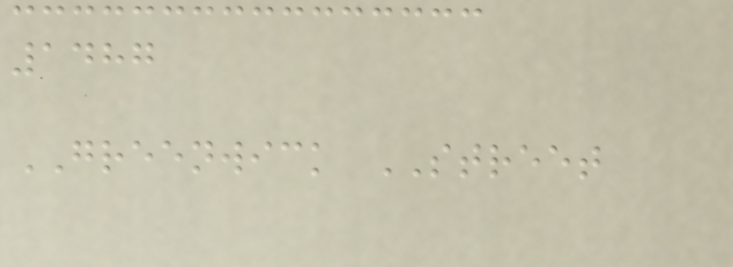1487
GREENWICK STREET
